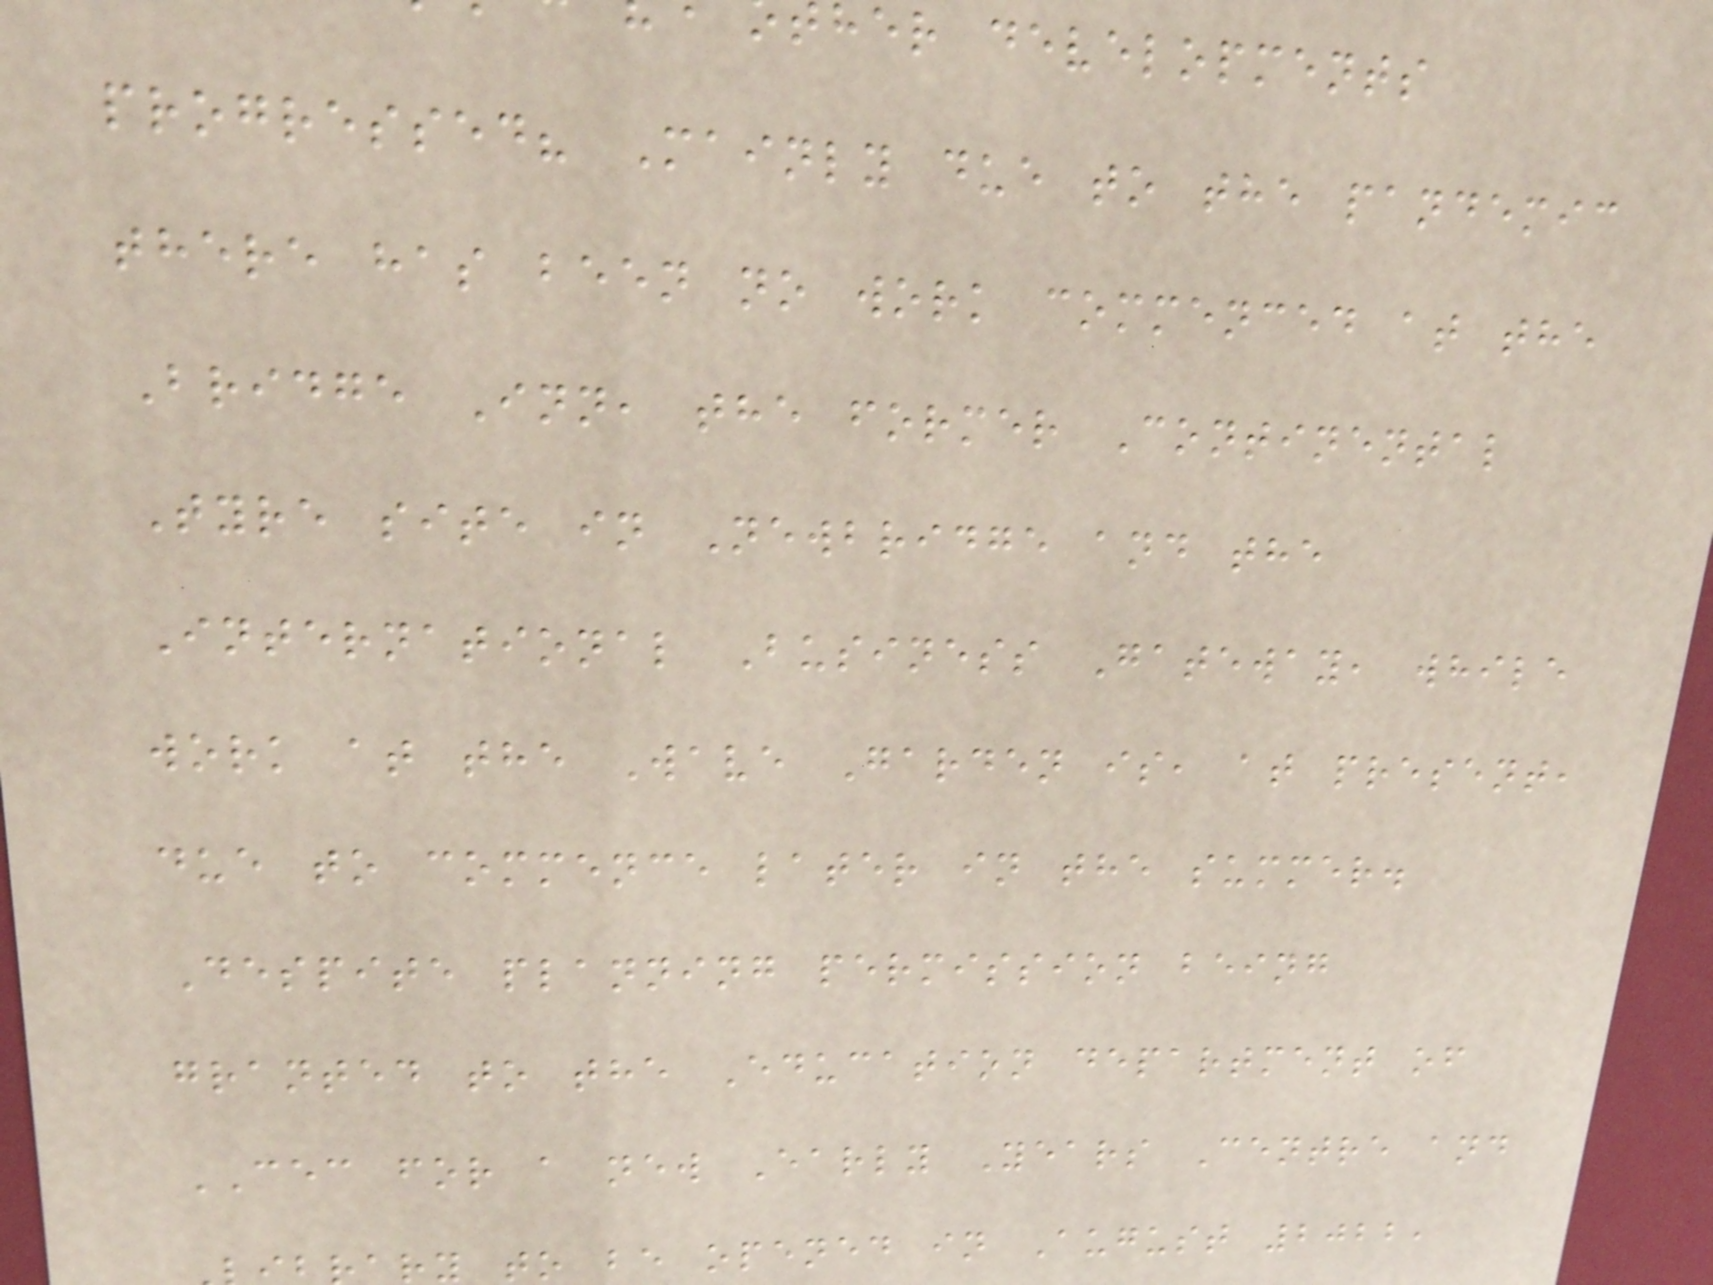her developments
progressed? Mainly due to the pandemic
there has been no work commenced at the
Bridge Inn, the former Continental
Tyre site in Newbridge and the
International Business Gateway, while
work at the Wave Garden is, at present,
due to commence later in the summer.
Despite planning permission being
granted to the Education department of
CEC for a new Early Years Centre and
ry to be opened in August 2022,
